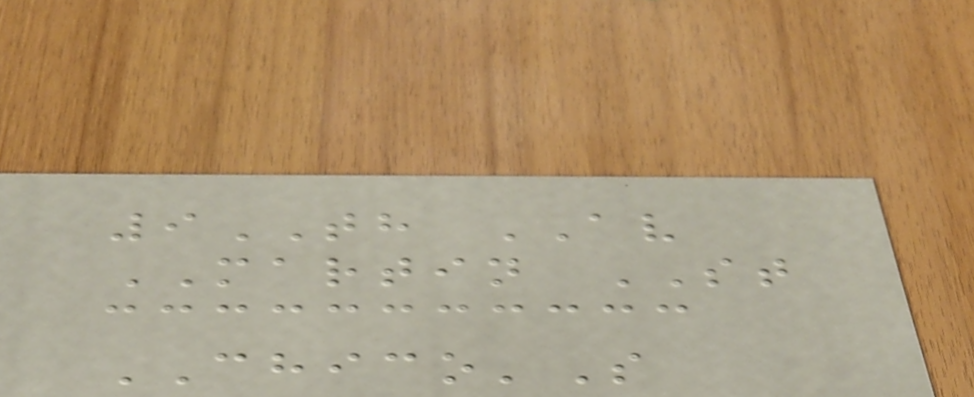9TH AV
MARTIN ST
CHICO'S
